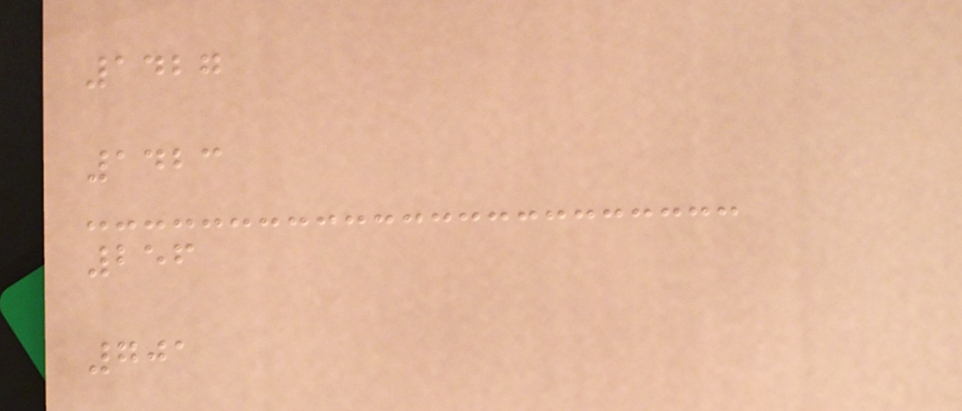1427
1423
256
701
